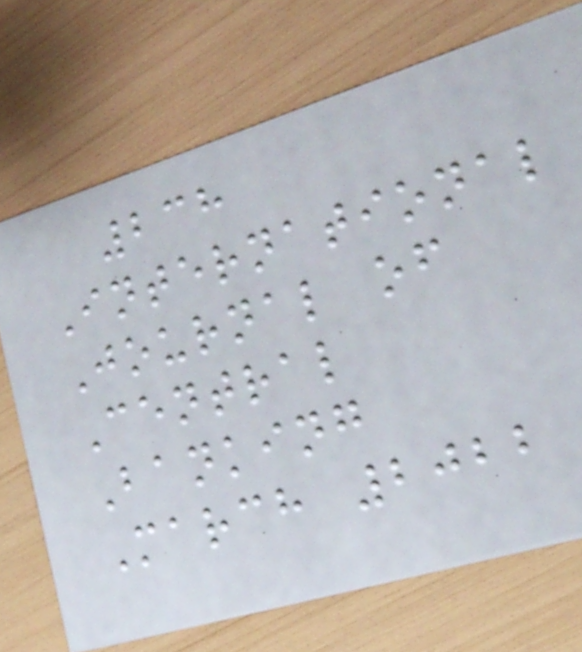238
International
Journal of
Central
Banking
March 2022
